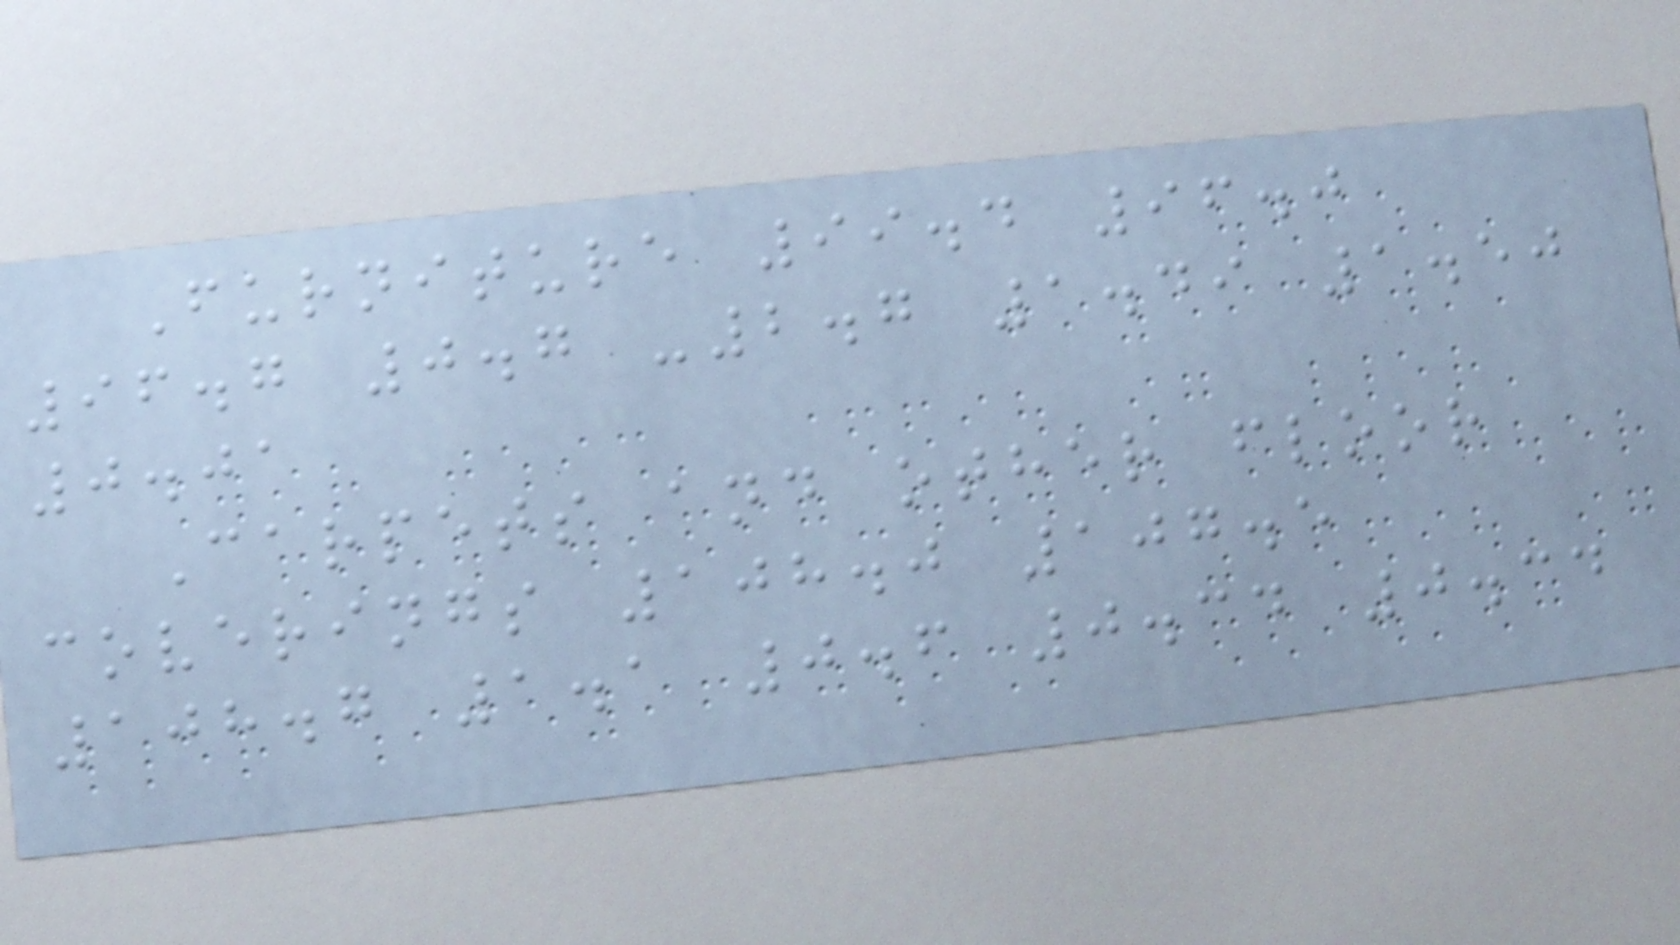Furniture 99.4 96.0
96.7 0.7 -2.7 1.49 1.50
0.01
Carpets and other floor
coverings 108.0 107.5
108.7 1.1 0.6 0.34 0.34
